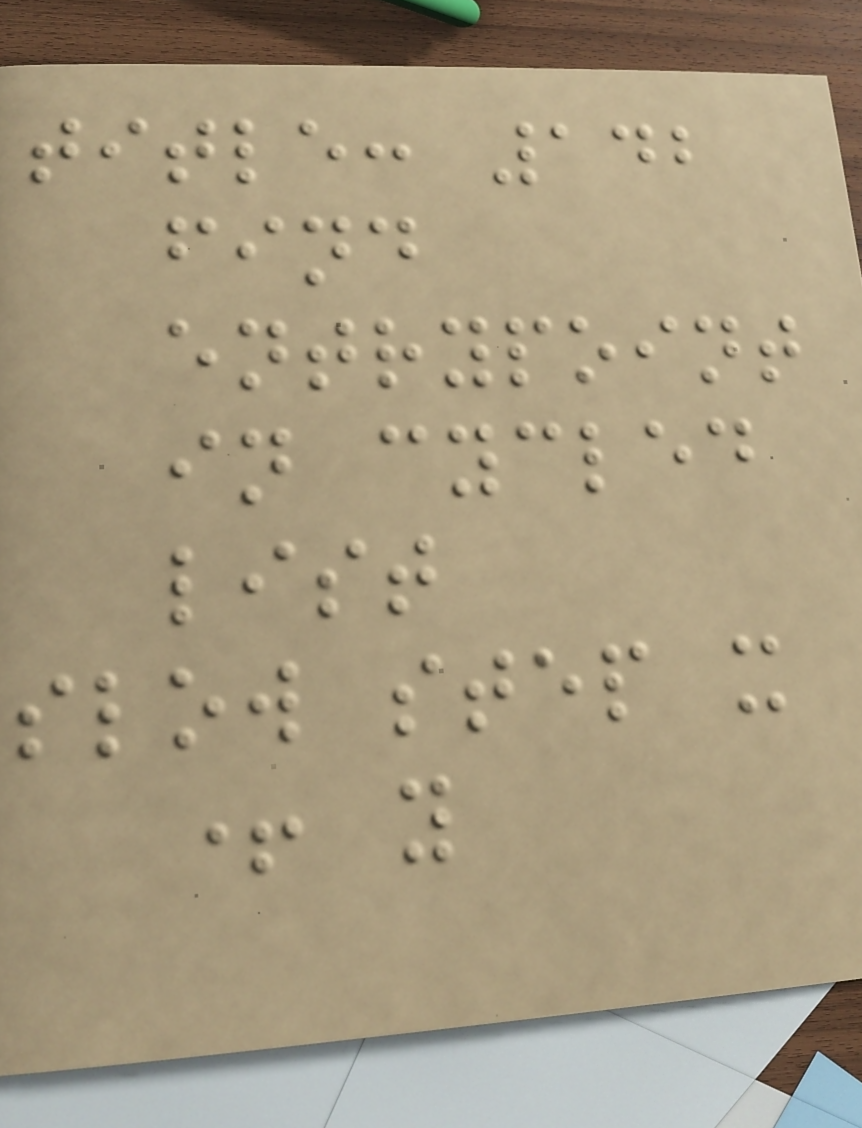title: 142
find
entrypoint
in cycled
list
slow step x
+ y
